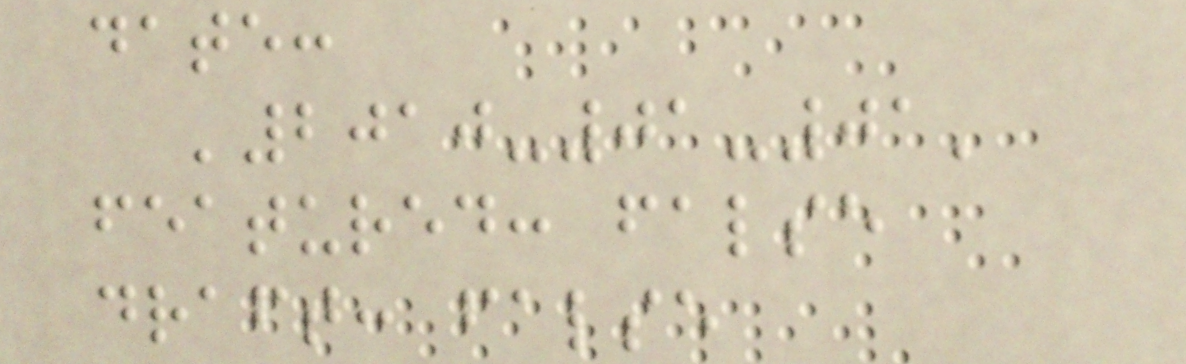date:
'2010-01-01'
featured: false
draft: false
